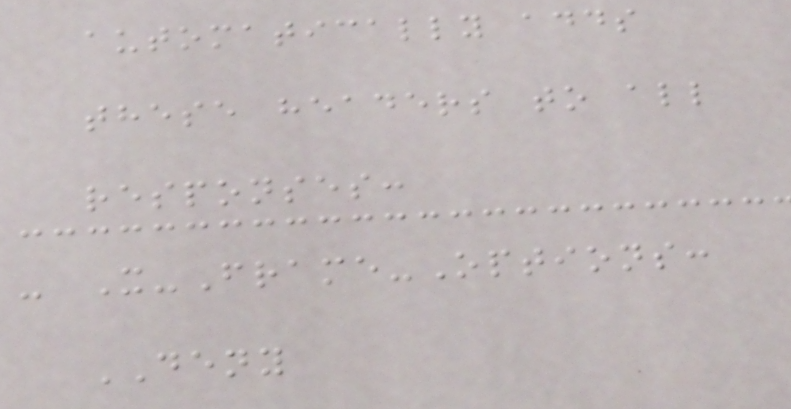automatically adds
these headers to all
responses:
- X-Frame-Options:
DENY
